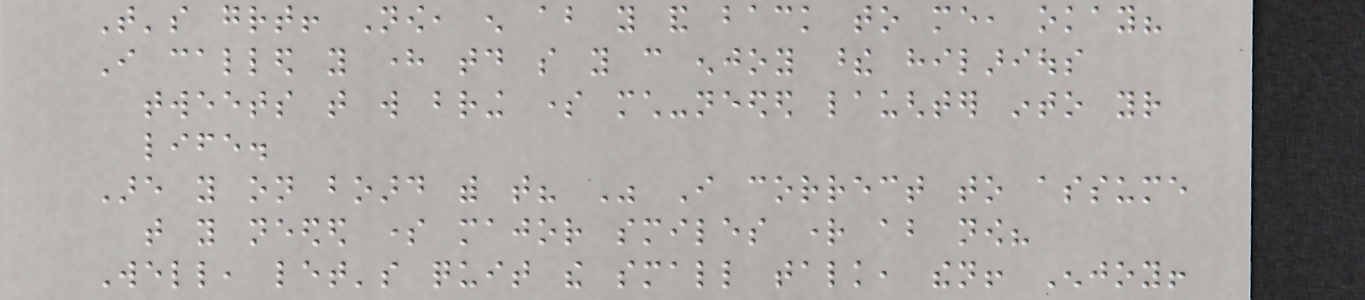That's great! Now, enough about you and back to me, okay?
I called you here today so you can enjoy these hilarious
tweets that will bring some much-needed laughter into your
life.
Are you on board with that? Was I correct to assume
that you needed some major smiles right about now?
Well, let's quit the small talk, then! Enjoy!
